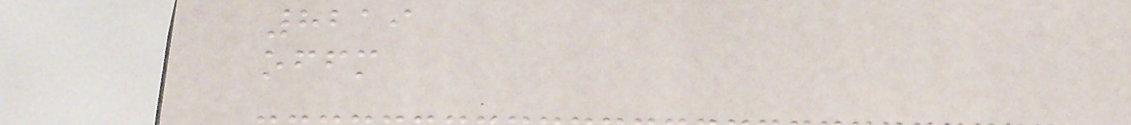8219
offm
